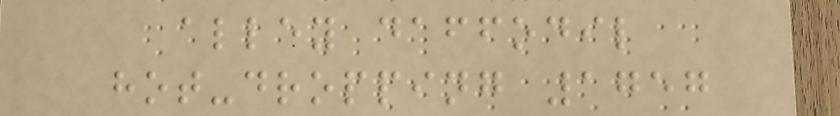alley daffodil
hot-dropping 1757
